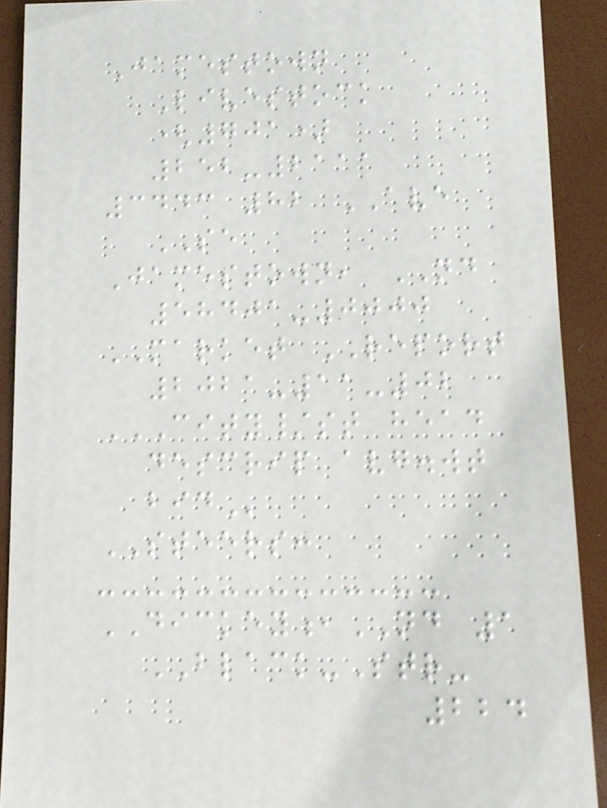Jamestown
Livestock
(701)
252-2111
3443 82 AVE
SE
Jamestown, ND
58401-0000
MARKET REPORT
2021-11-02
CITY/ST HEAD
DESCRIP AVG.WT
BID
STEERS:
DICKEY,ND 1
BLACK-Str-
224
